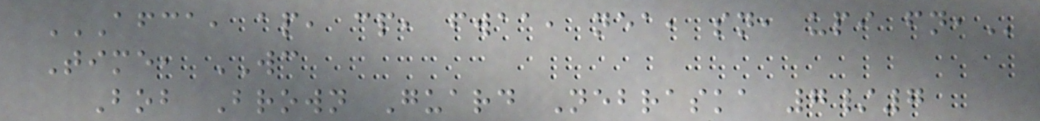AFCA, AP, CP, FWAA, NEA, SN, UPI FN,
Time, WC
Bob Brown Guard Nebraska 7/7
